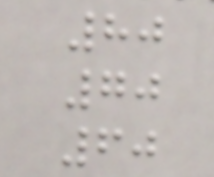80
70
60
